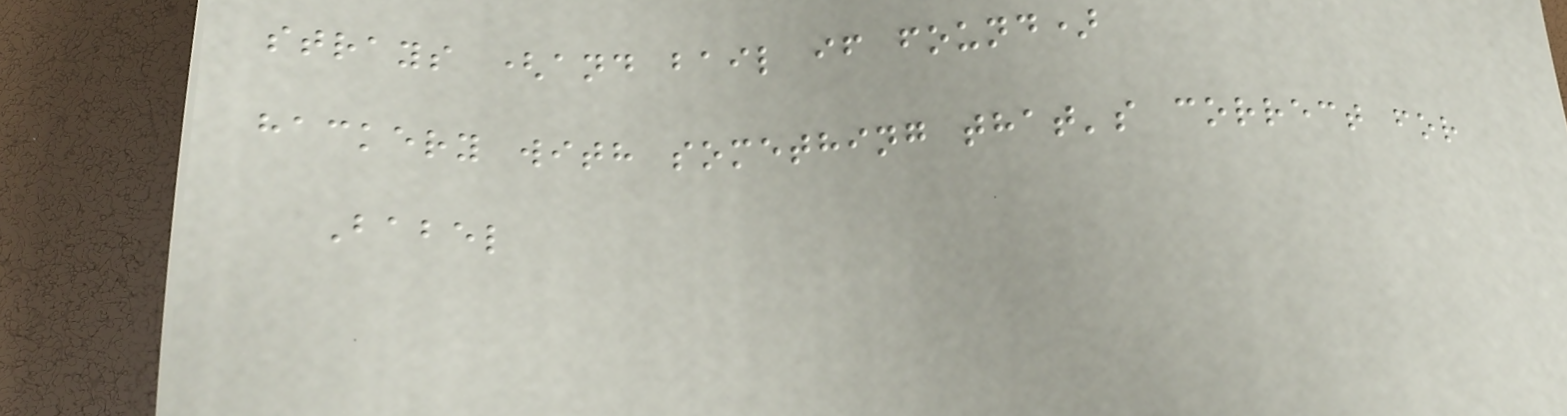strays (and bail if found)
hackery with something that's correct for
Babel
